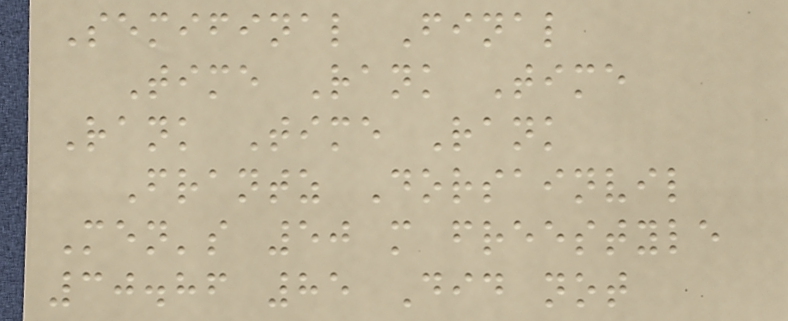Semifinal Final
Time Rank Time
Rank Time Rank
Frantz Dorsainvil
Men's 50 m freestyle
30.86 85 Did not
